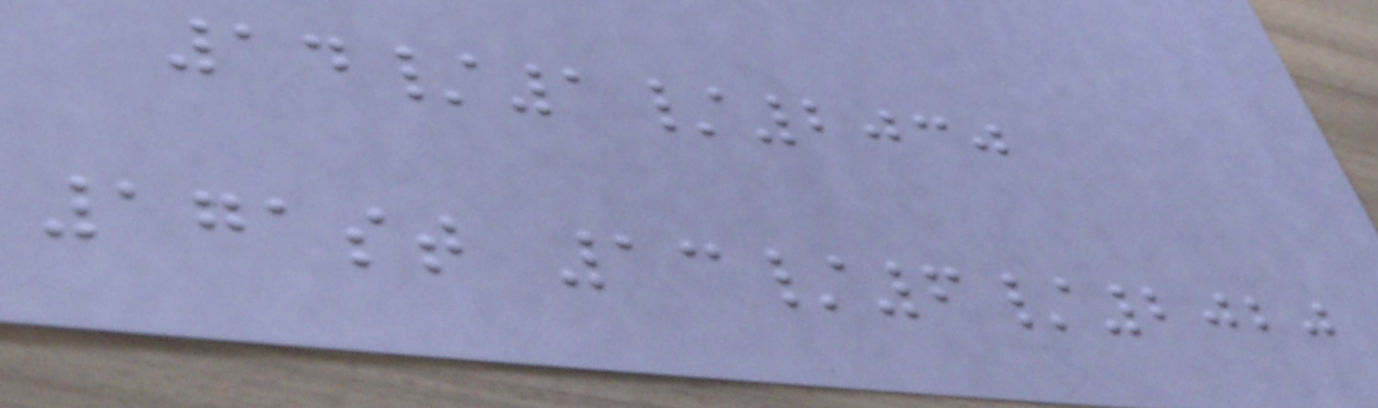14/1/2030
171st 13/6/2020
